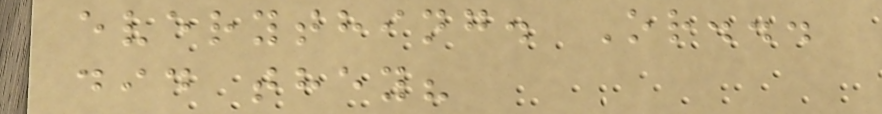everything. Or...
did they?
